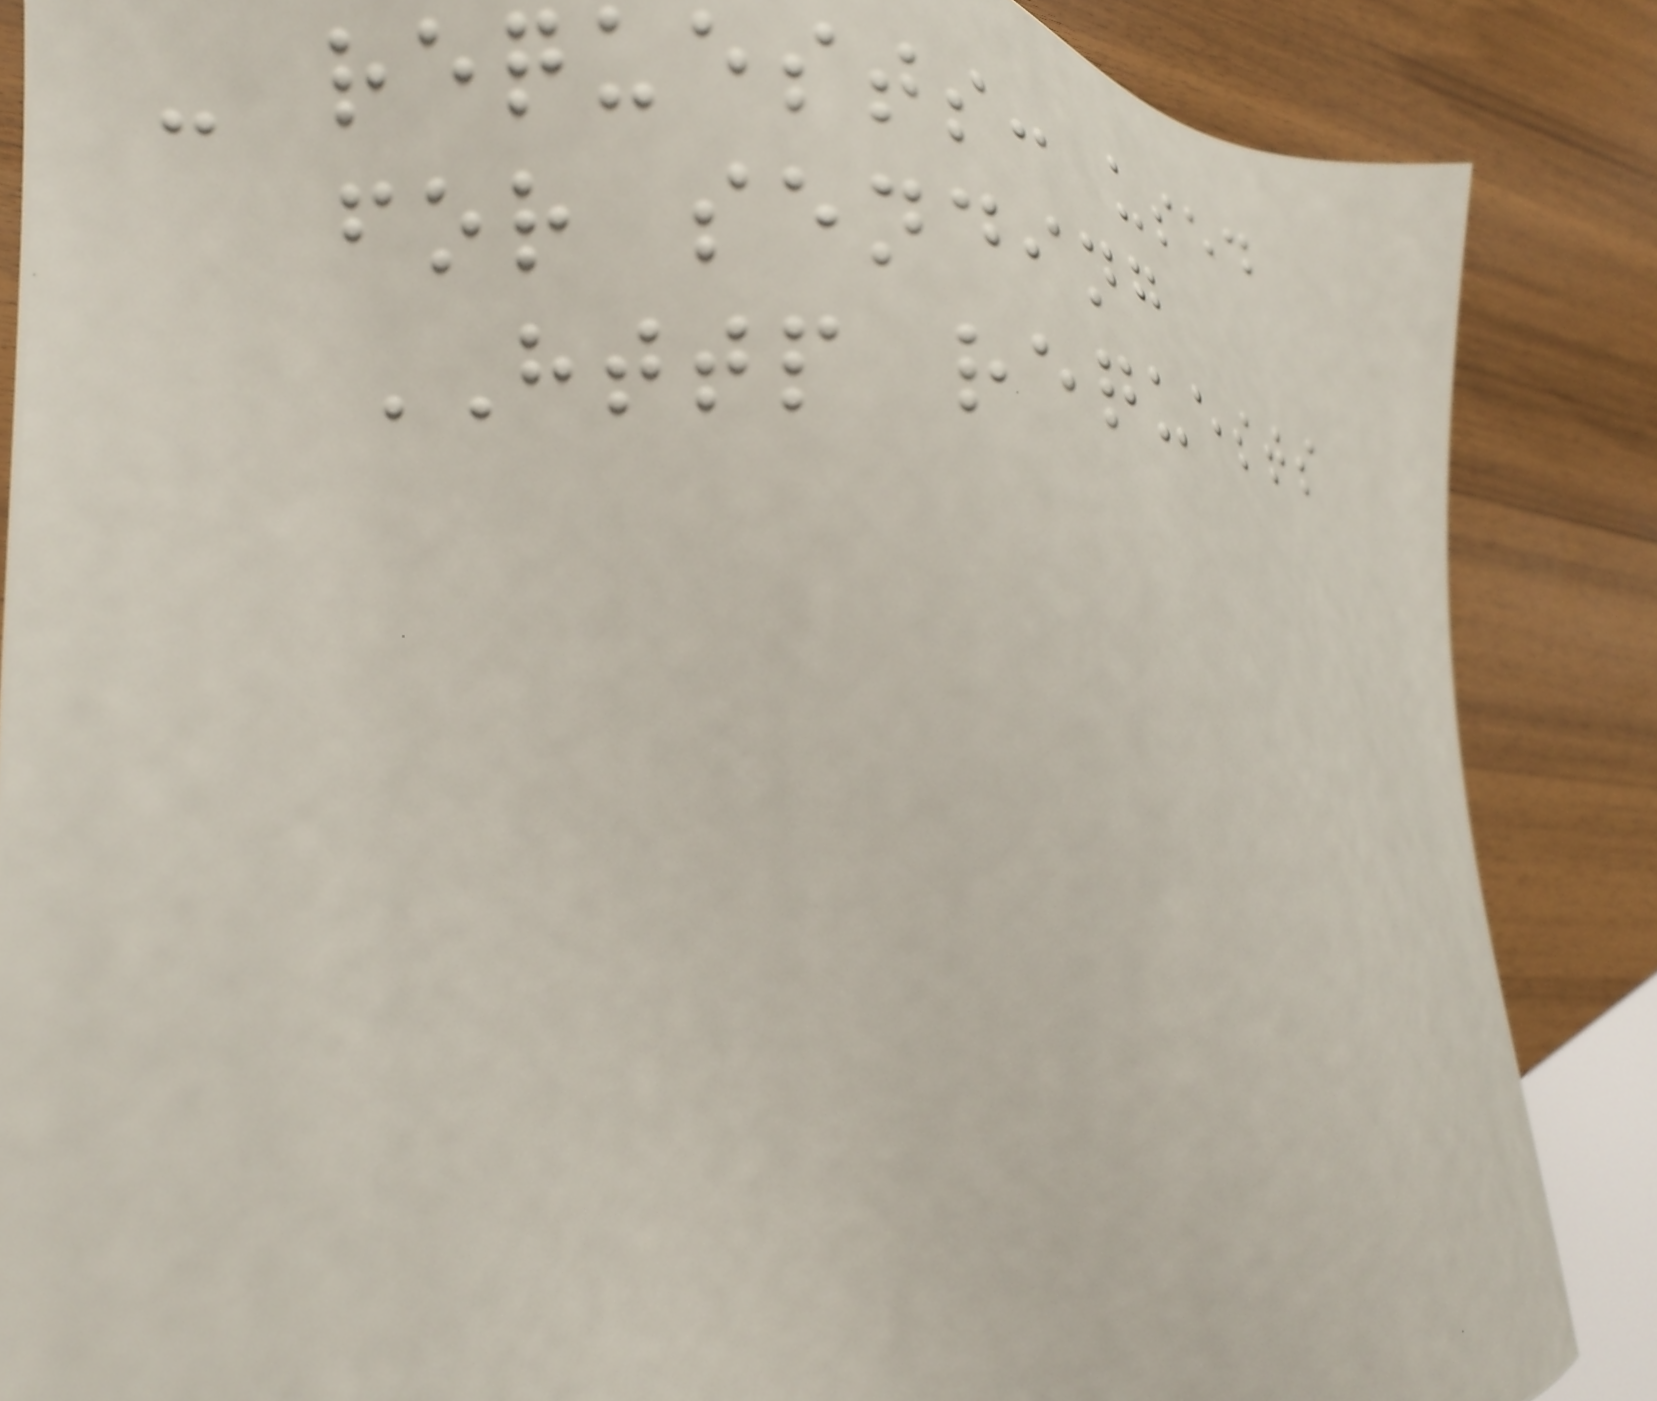- requests: used
for sending
HTTP requests
